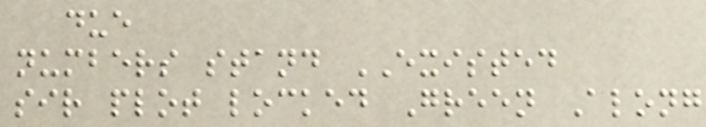due
numbers stand EXISTED
sir plot locked Green Along
